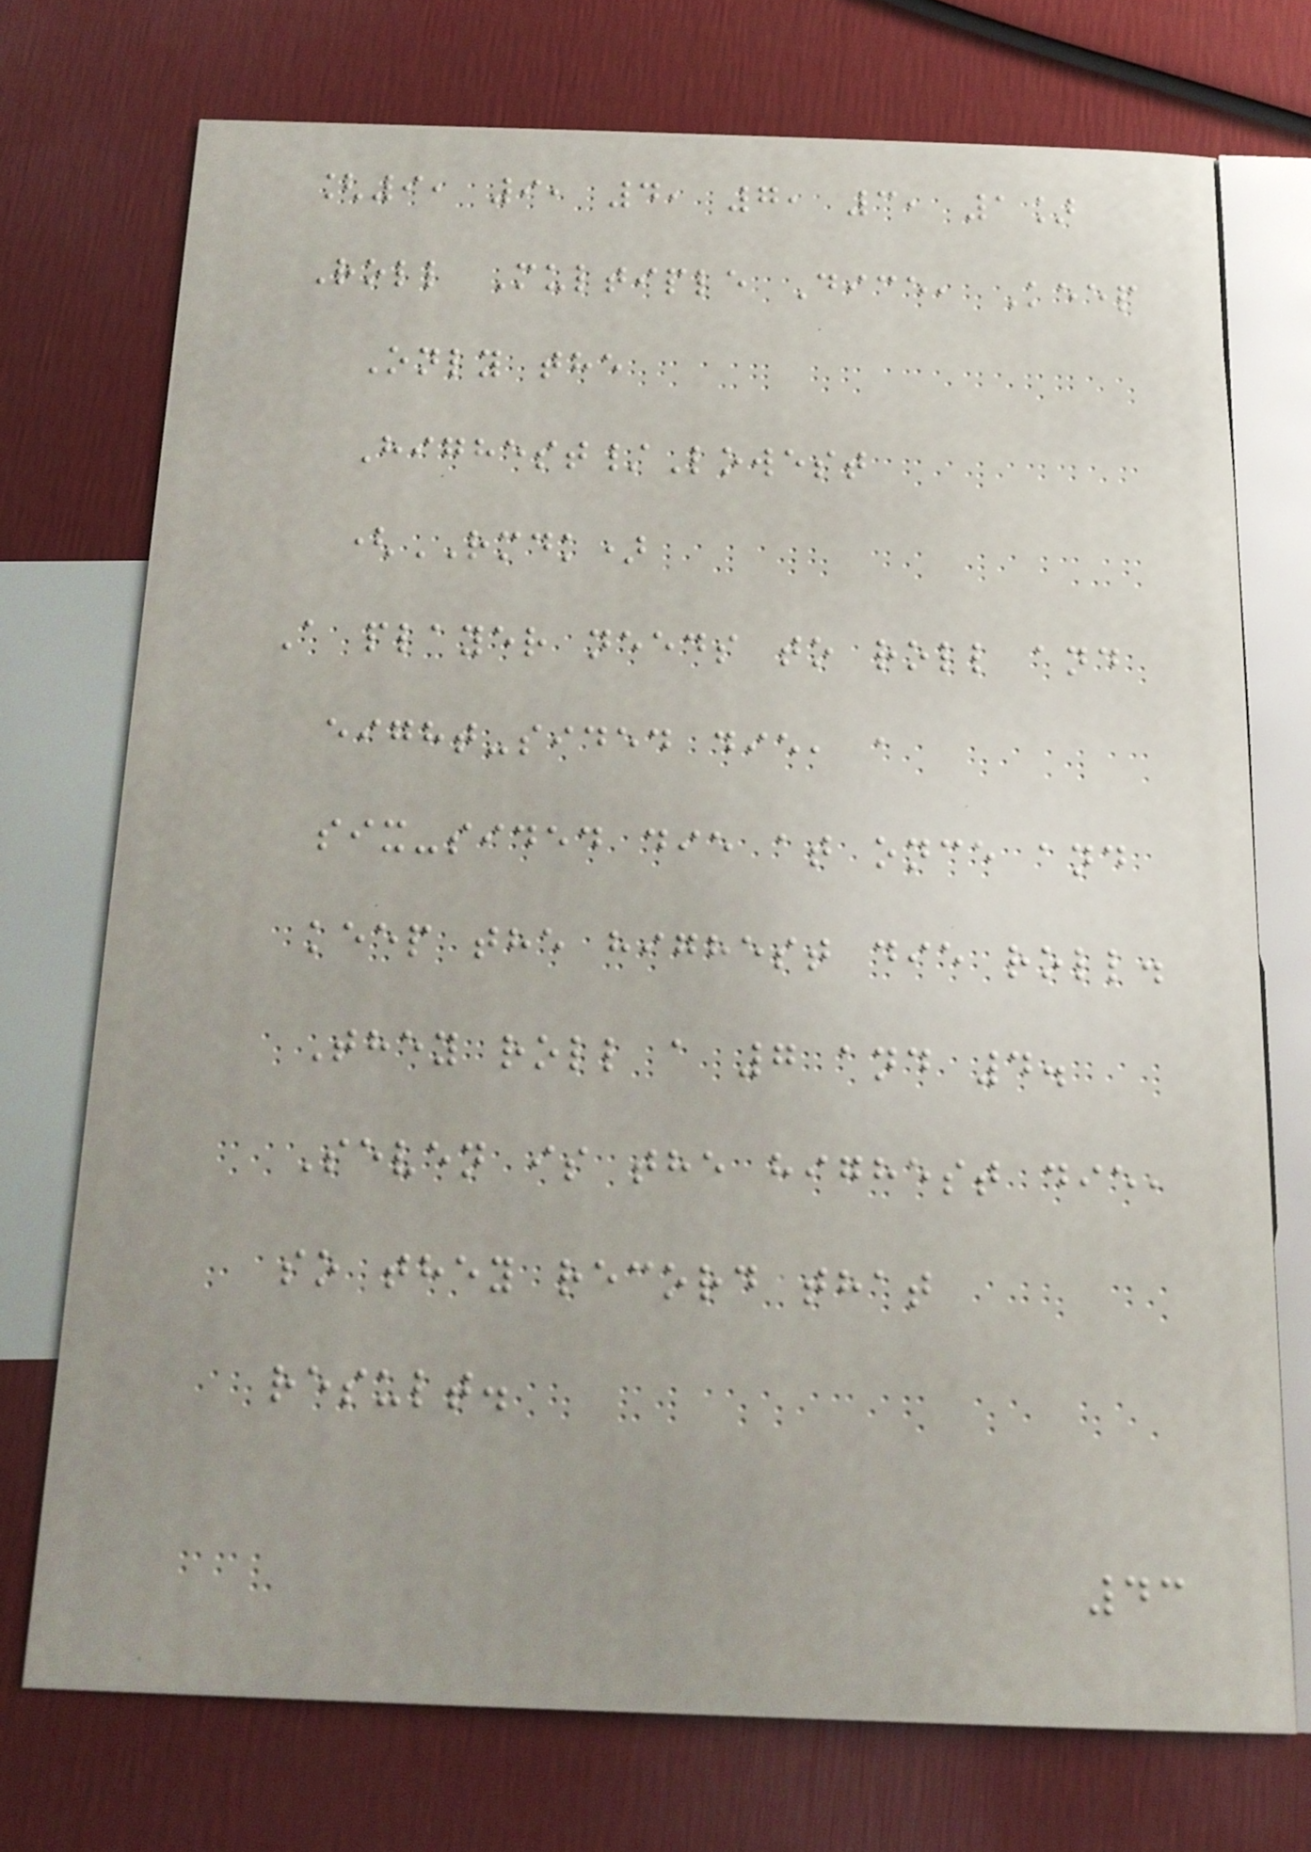[9, 9, 4, 7, 3, 1]
Roll Multiple Dice, Keep
Only the
Highest/Lowest
(RMDK)
A player needs to roll and
eight-sided die, a
six-sided die at once and
keep the highest die roll.
They roll a 7 and 4.
Seven is the highest die,
so they record that
result.
43
